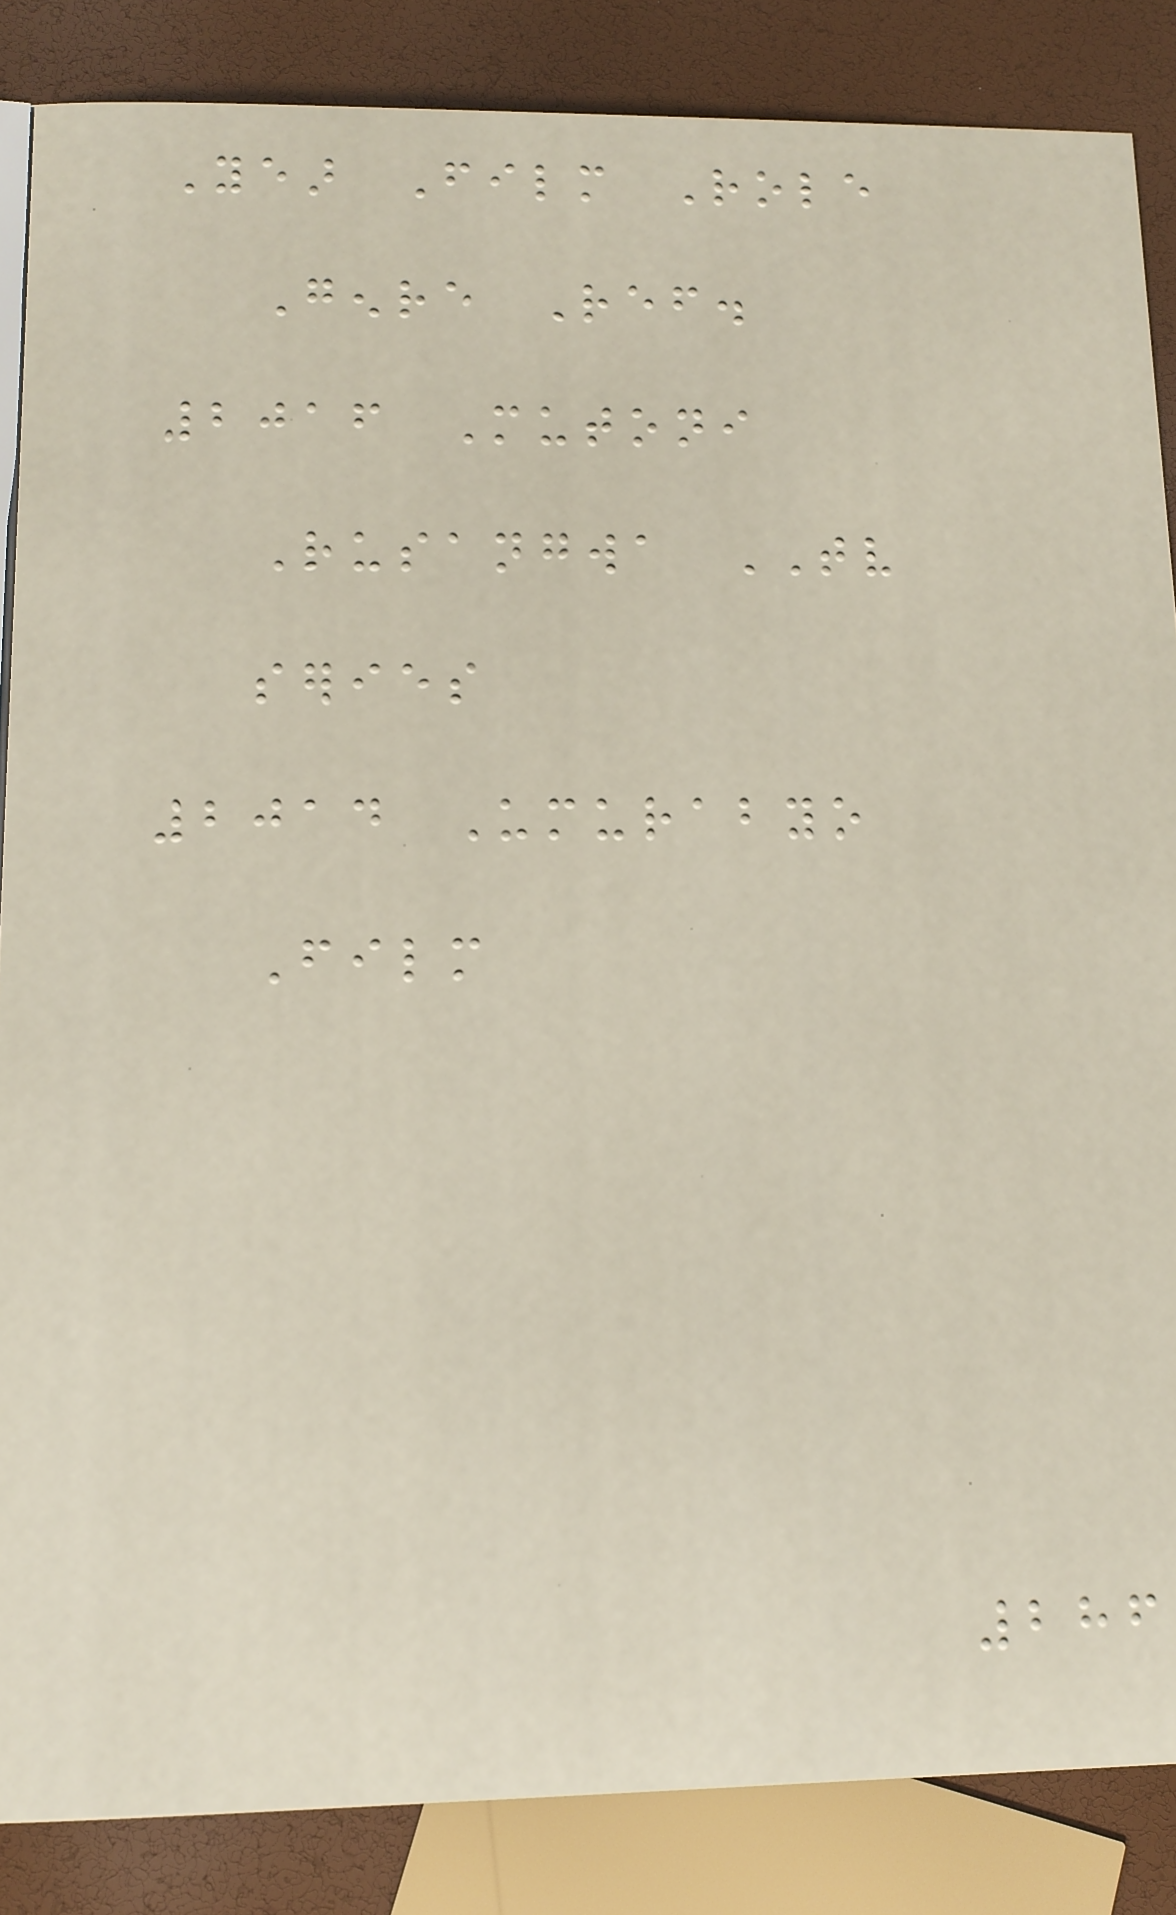Year Film Role
Genre Ref.
2016 Mutoni
Rusangwa TV
series
2014 Umurabyo
Film
286
